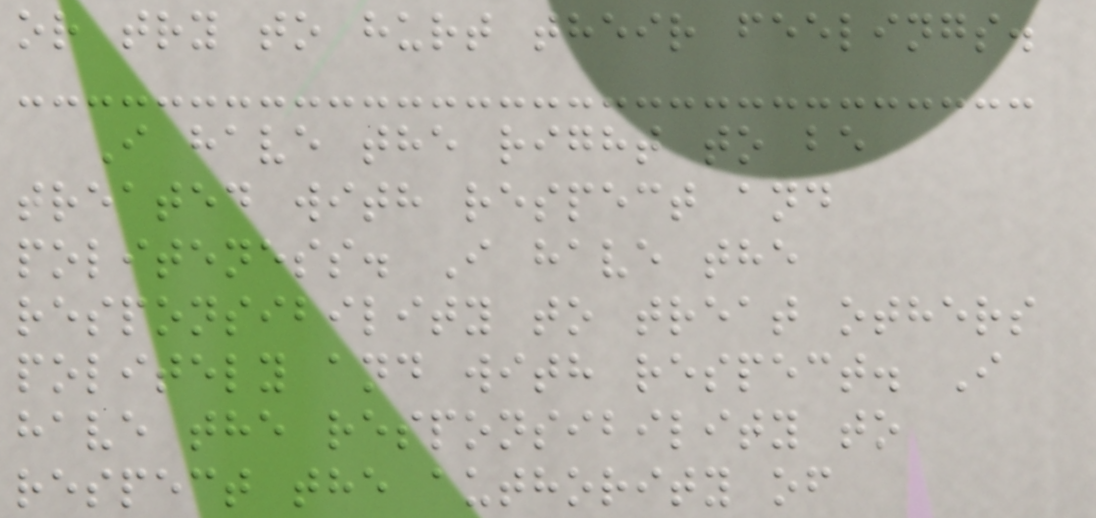or try to hurt their feelings.
I have the right to be
treated with respect and
politeness. I have the
responsibility to treat others
politely and with respect. I
have the responsibility to
respect the authority of
